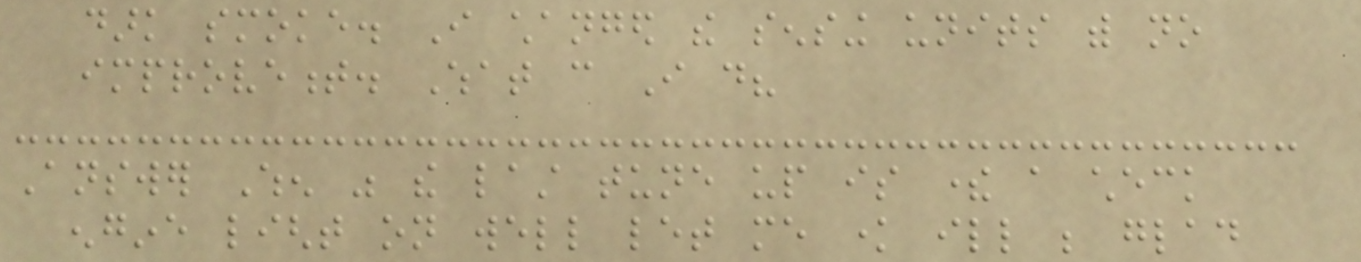dark smoke. I changed the sensing units with no
improvement. What can I do?
Answer When was the last tune up is there a check
engine light on well let me know ill be glad
